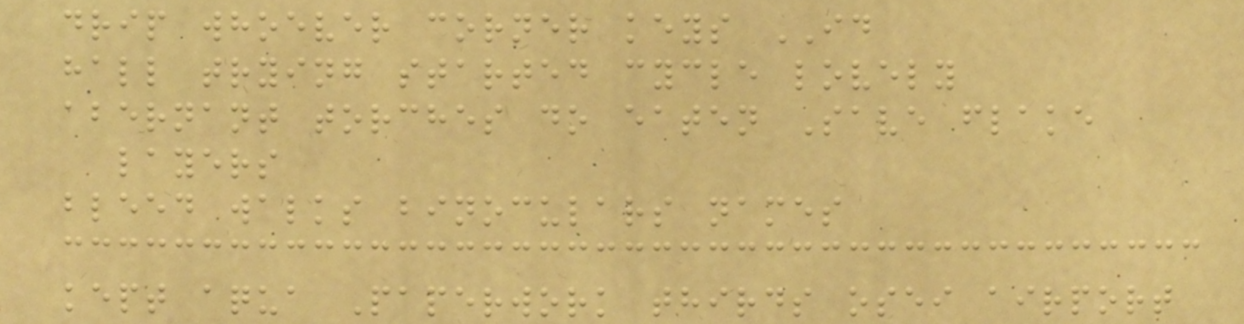drip whoever corner keys ID
hall trying started cycle lovely
abernant torches do eaten Save flake
layers
bleed walks binoculars names
kept aqua Paperwork thirds osei airport
